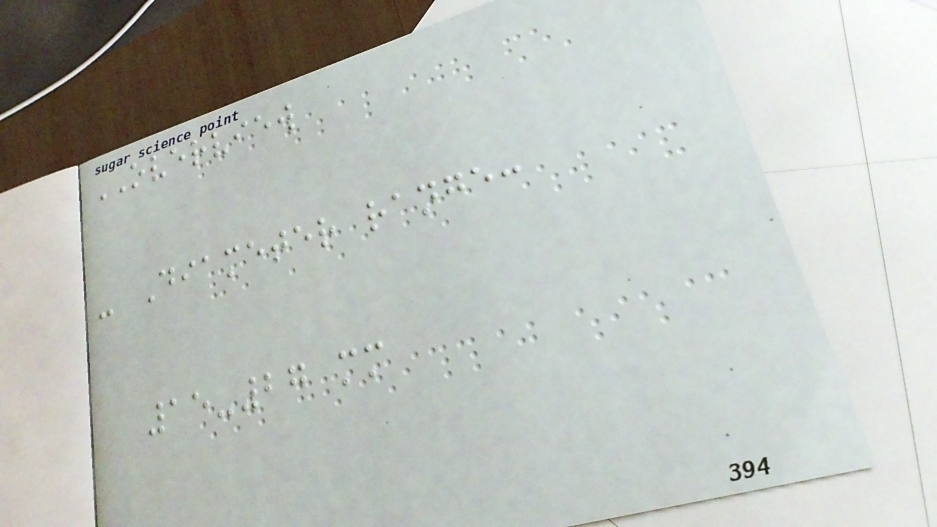OVERVIEW
- Diameter range:
15-27 mm
